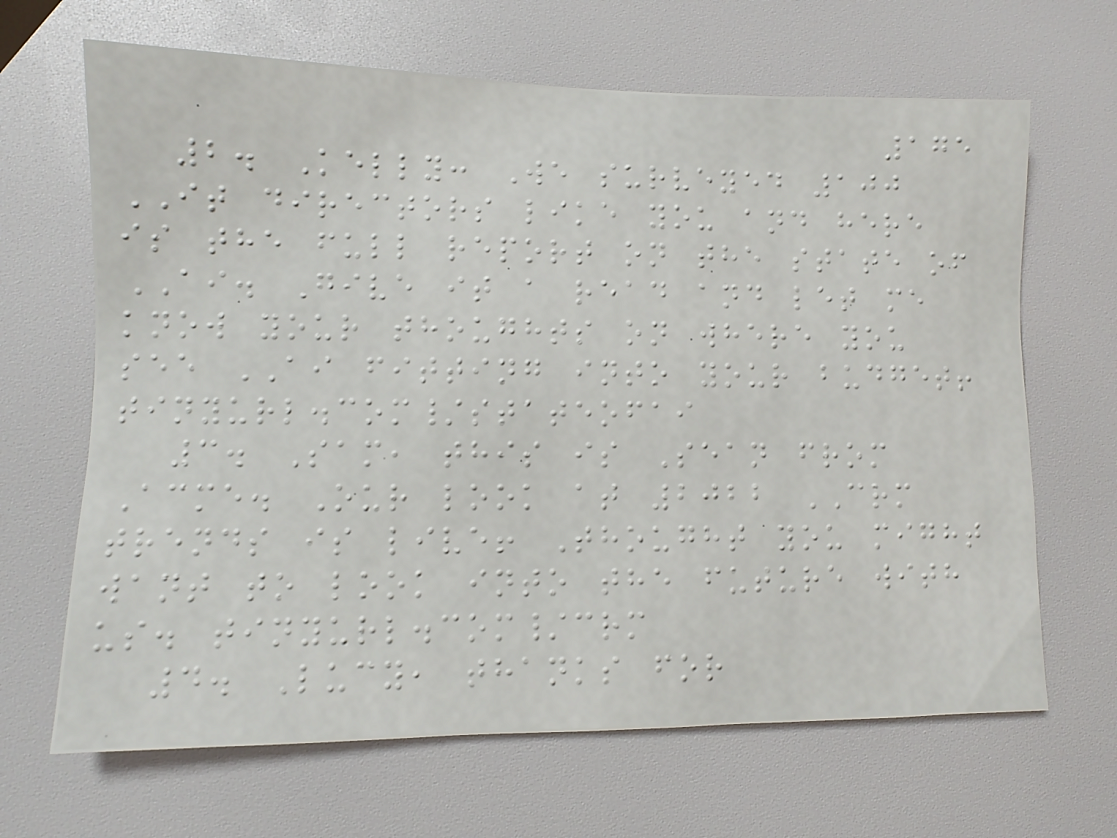175
2. Kelly: We surveyed 100
IT directors like you and here
is the full report on the state of
AI. Give it a read and let me
know your thoughts on where you
see AI fitting into your budget!
tinyurl.com/stateofai
3. Sam, this is Sean from
Acme. Our look at 2022 CRM
trends is live! Thought you might
want to look into the future with
us. tinyurl.com/crm
4. Lucy, thanks for
